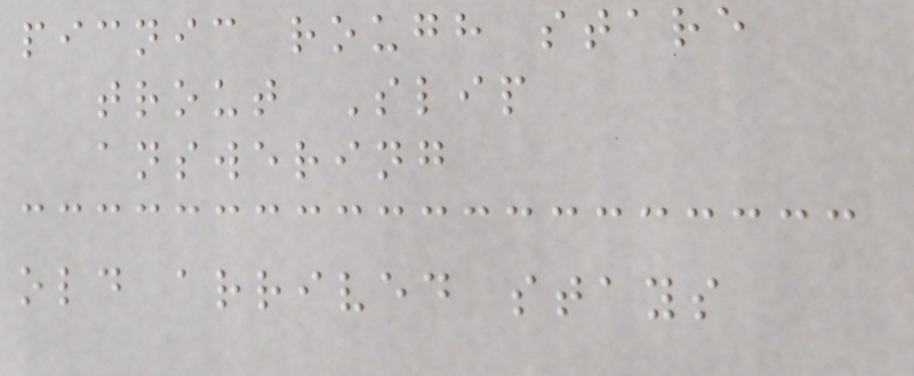picnic rough stare
trout Slip
answering
old arrived stays
